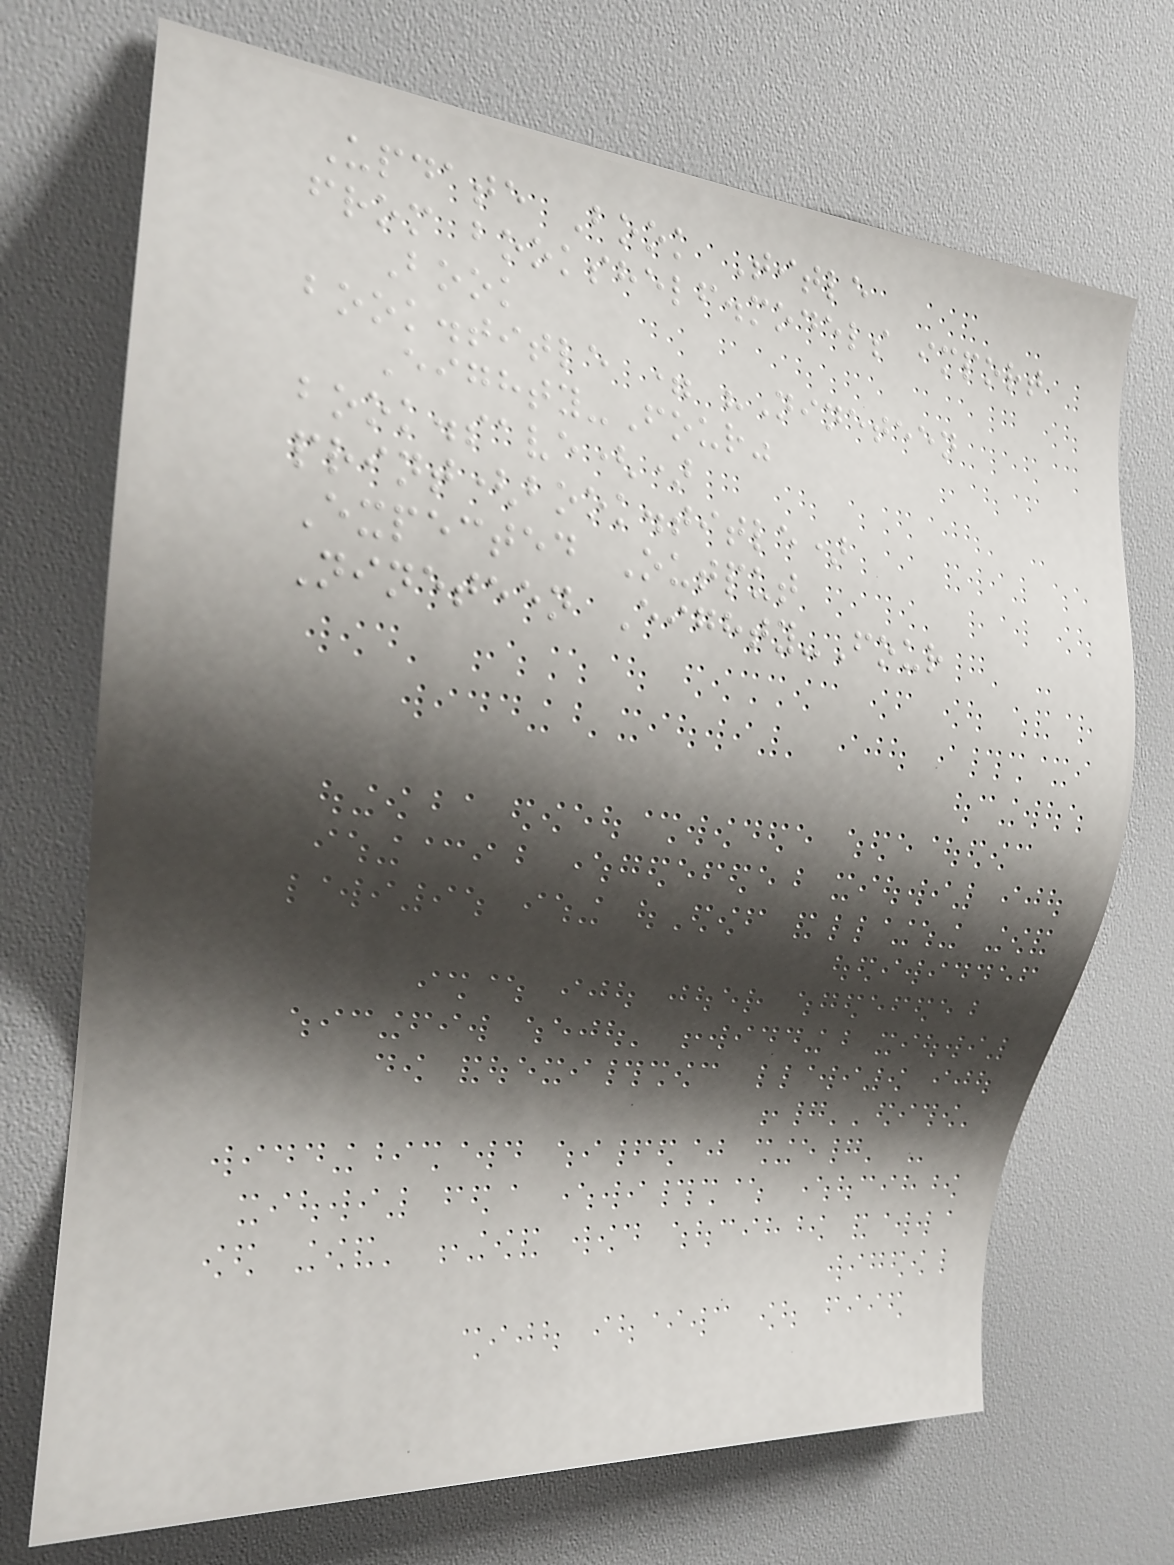Update Book Title
from bookshelf.models import
Book
book.title = "Nineteen
Eighty-Four"
book.save()
print(book.title)
Expected Output
Nineteen Eighty-Four
